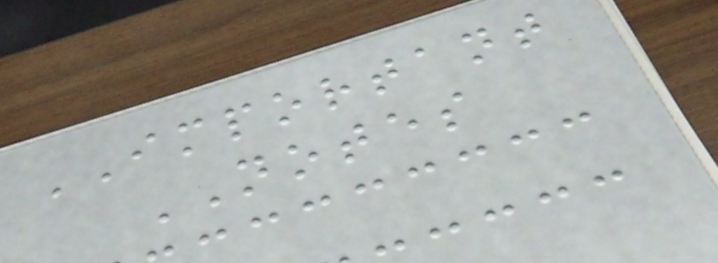IMPORTANT
NOTES
